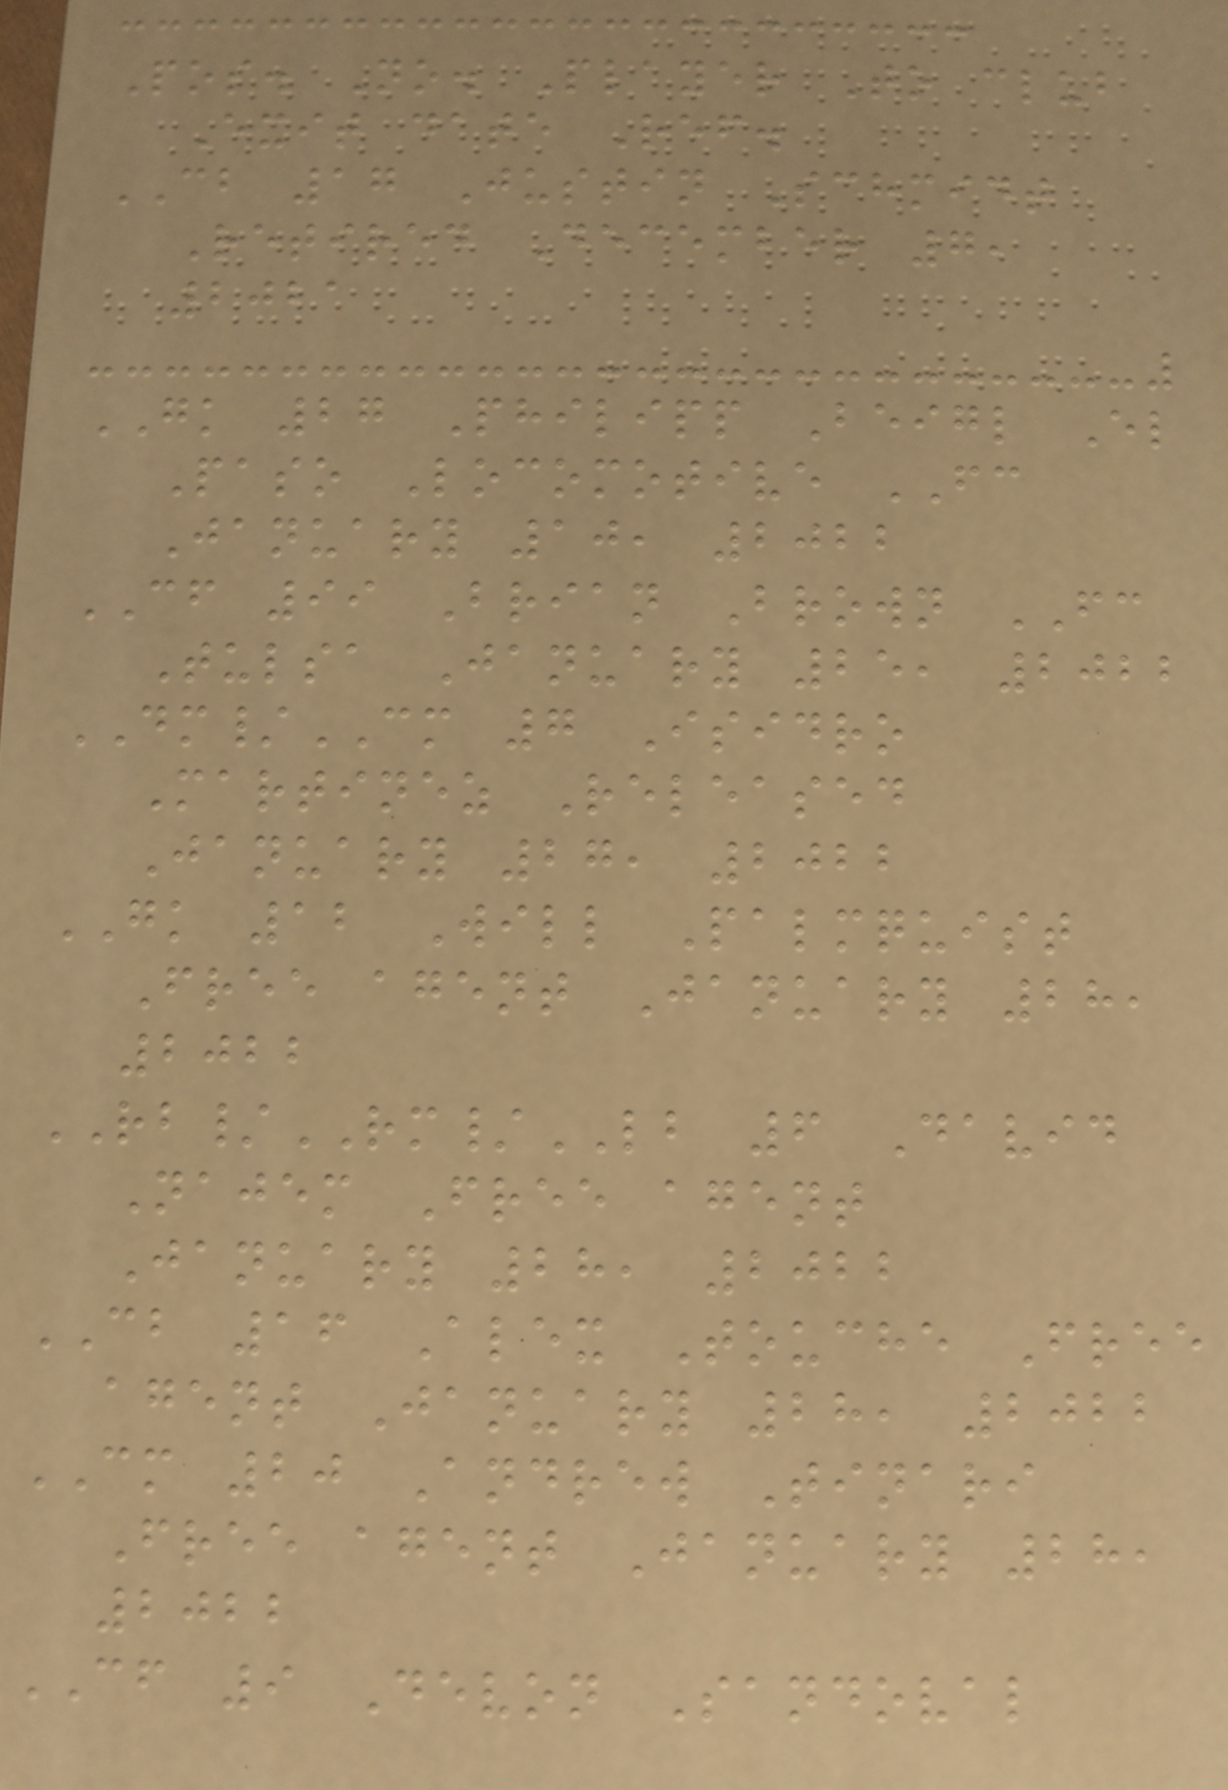Pos. No. Player To club
Exit date Ref.
CB 17 Justin Schmidt
Retired December 7,
2021
GK 27 Philipp Beigl El
Paso Locomotive FC
January 10, 2022
CF 99 Brian Brown FC
Tulsa January 25, 2022
DM/CM 7 Isidro
Martinez Released
January 27, 2022
GK 12 Will Palmquist
Free agent January 28,
2022
RB/RM/LB 6 David
Najem Free agent
January 28, 2022
CB 16 Alex Touche Free
agent January 28, 2022
CM 20 Andrew Tinari
Free agent January 28,
2022
CF 9 Devon Sandoval
